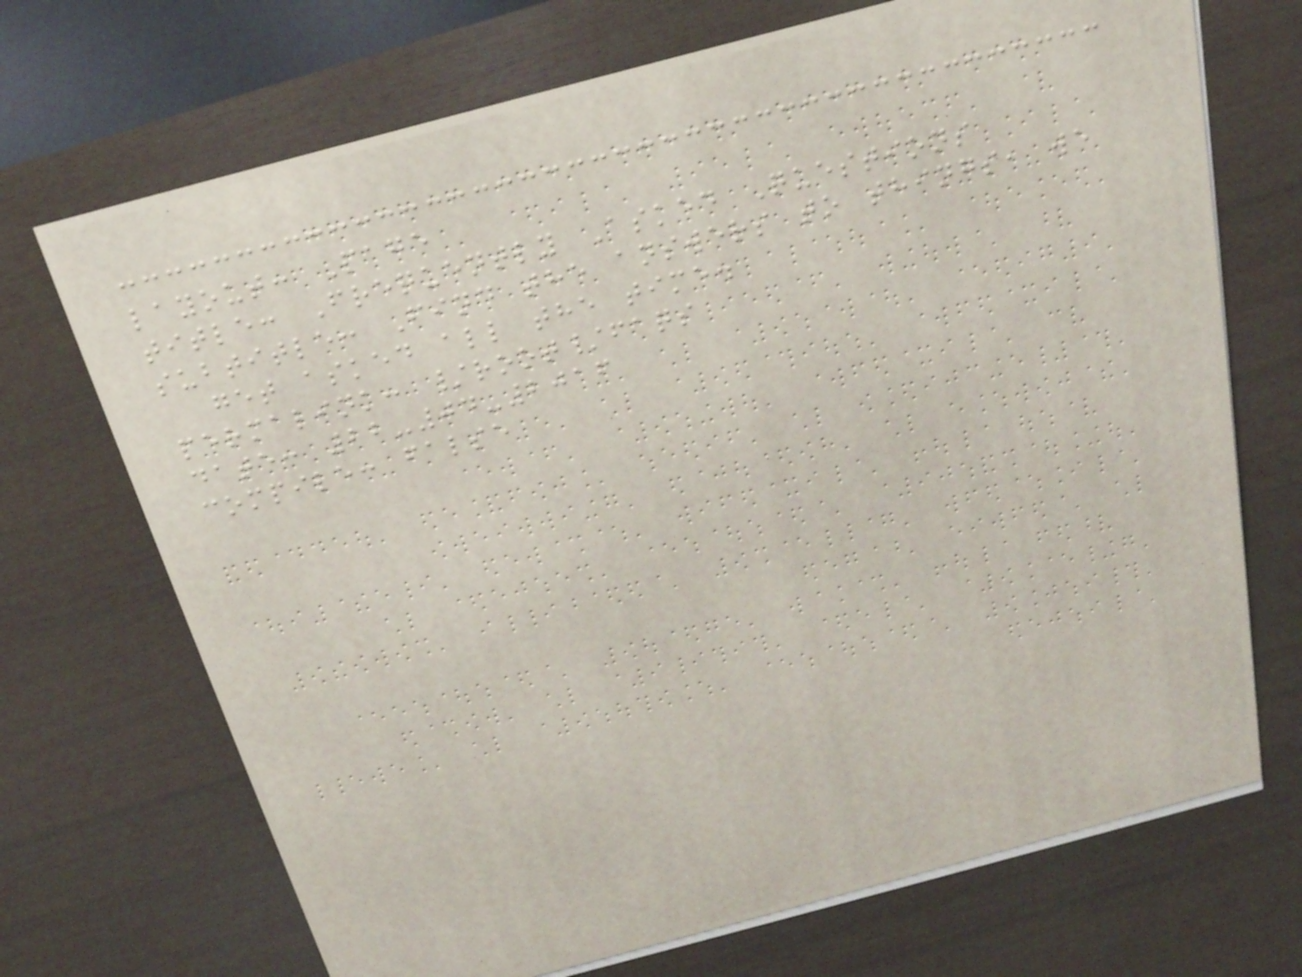layout: Page
title: Frequently Asked Questions
subtitle: Find the answers to things, we
get asked all the time.
permalink: /root/faqs
date: 22-04-2016
compile: false
